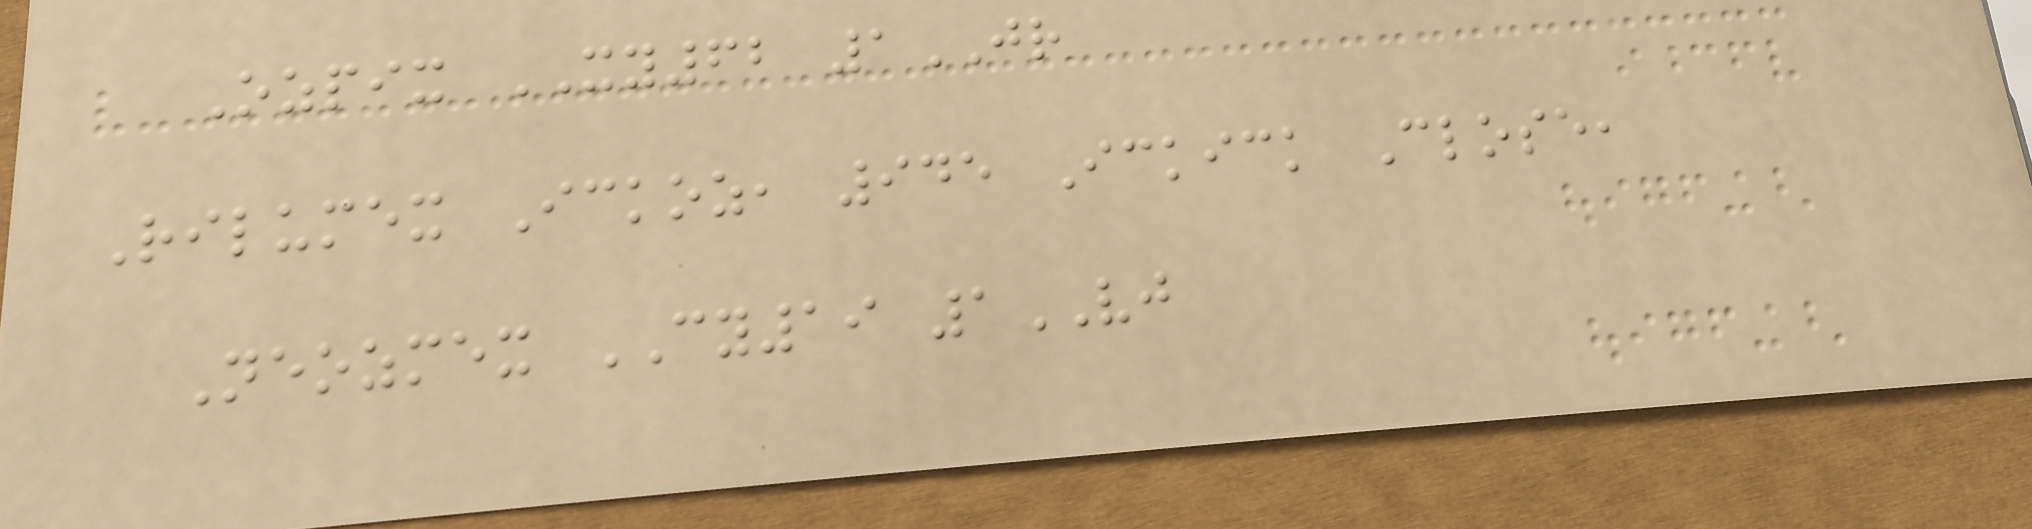Ozpix XY62 1JR
Rilumex Ickoz, 945 Ickick Close,
Neozmex CY19 1VJ
